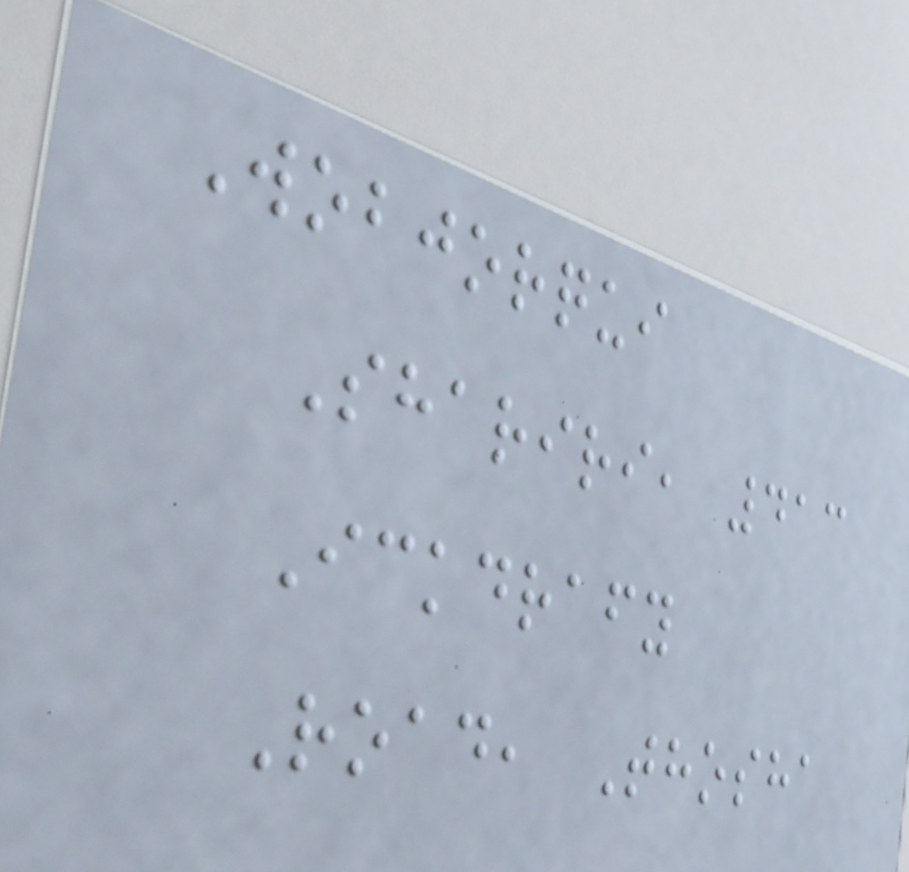Wobjorqui
Shariri, 413
Ickdrafy
Road, Thosha
